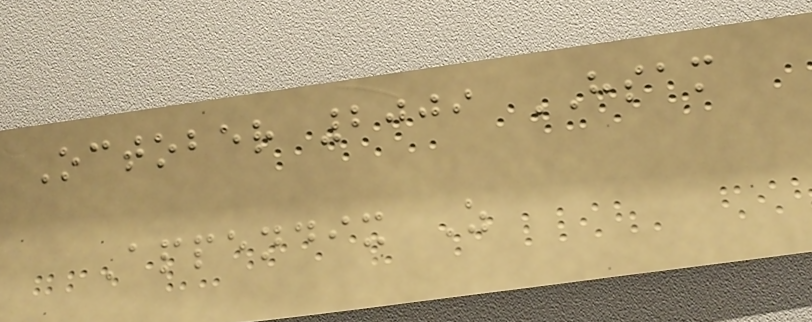October 2009 HSAM
Appendix Z
